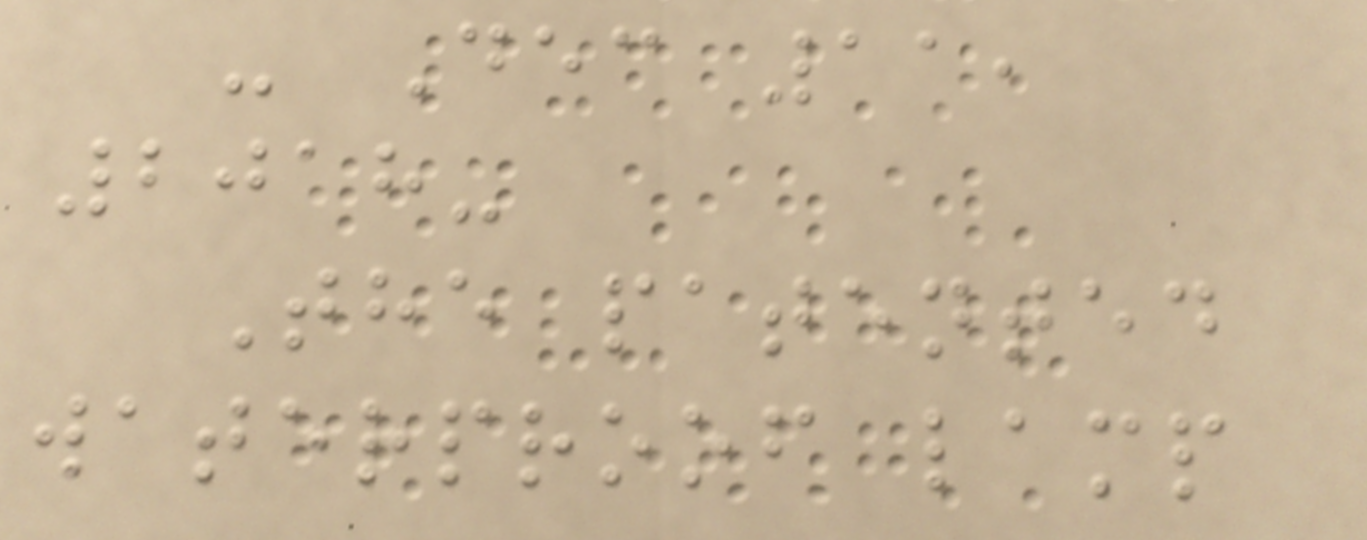- Dec 11,
2018-
The patented
waterproof lamp
